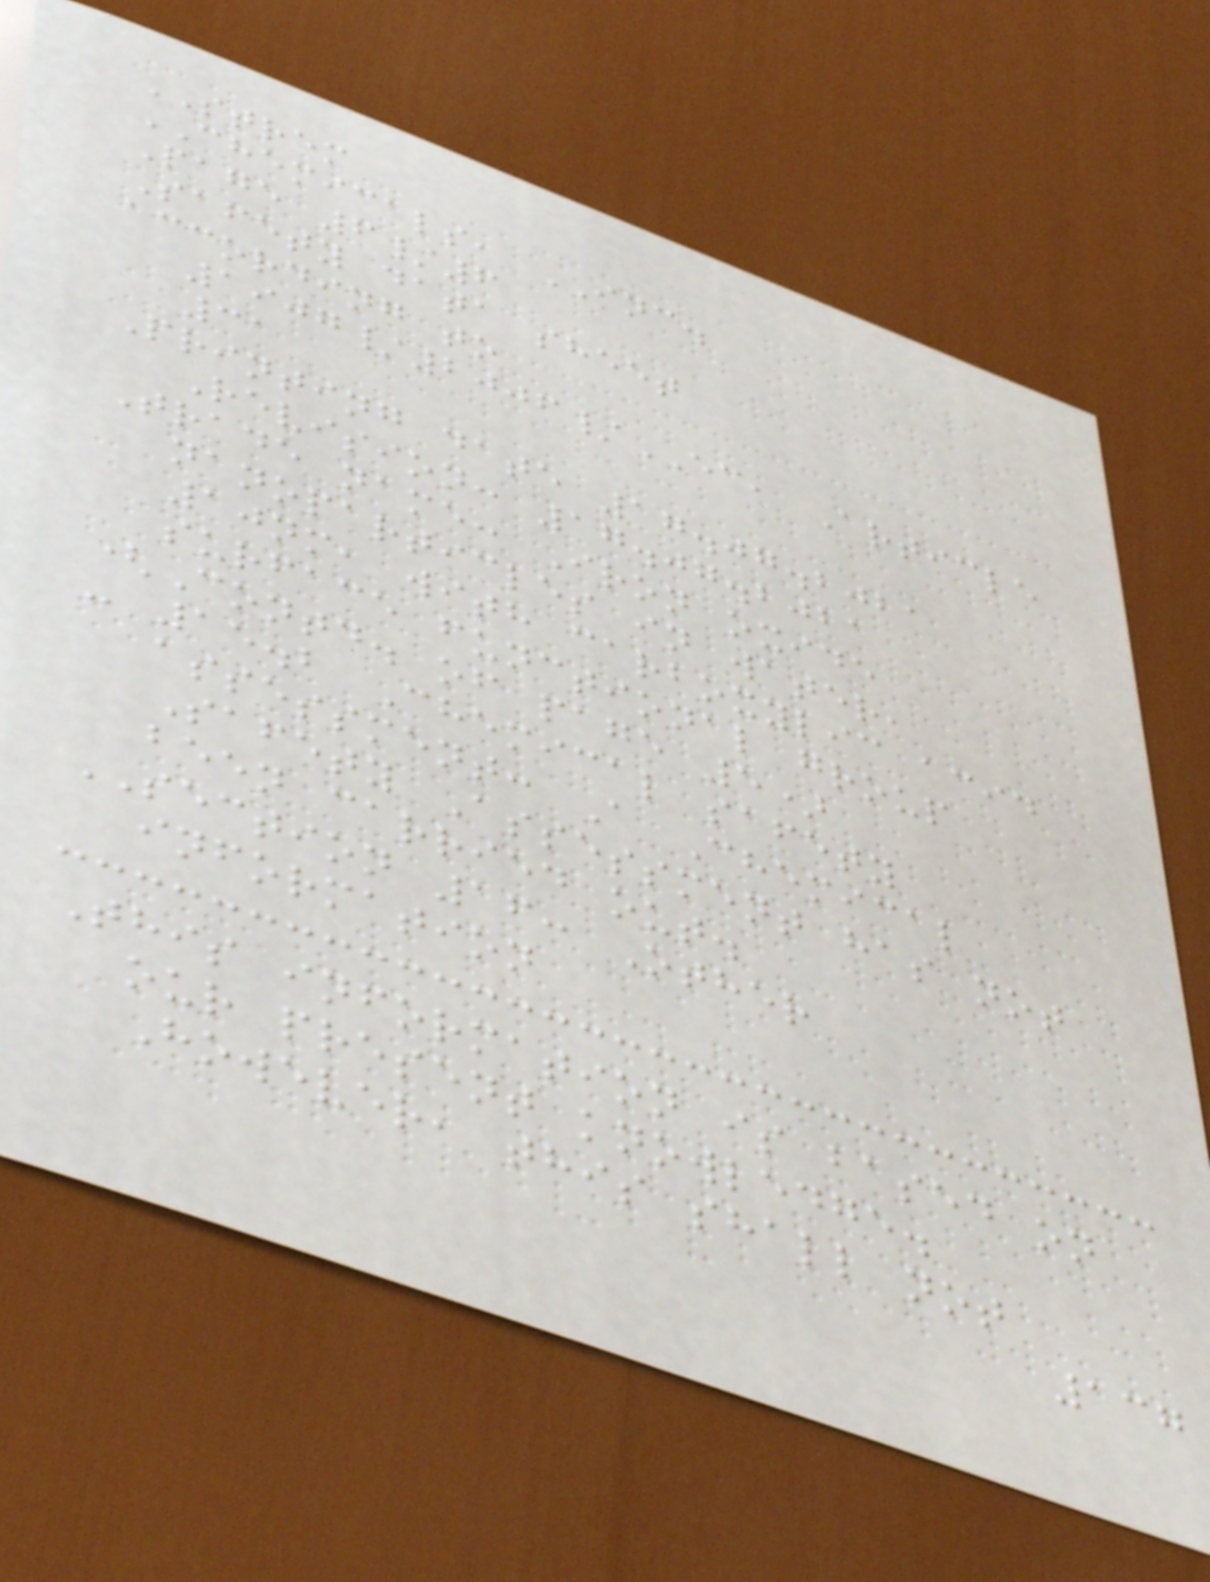STREM
CHEMICALS, INC.
Page 6/6
Safety data sheet
according to
1907/2006/EC, Article
31
Printing date 17.07.2021
Revision: 17.07.2021
Trade name: Iron oxide
nanoparticles in water,
10nm, with carboxylic acid
surface functional group
(Contd. of page 5)
- 15.2 Chemical safety
assessment: A Chemical
Safety Assessment has not
been carried out.
SECTION 16: Other
information
This information is based on
our present knowledge.
However, this shall not
137
